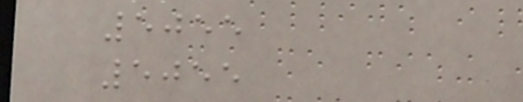5055
5055
